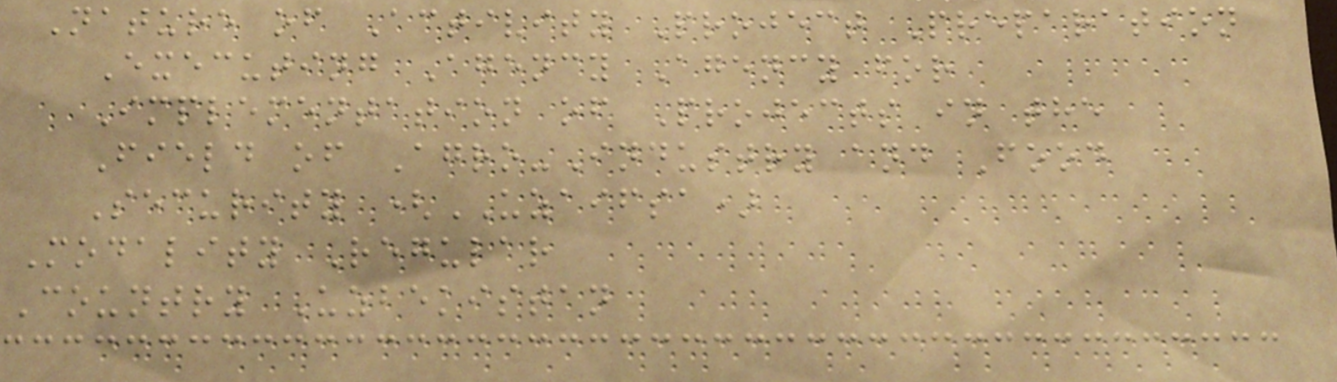Nature of Activity Project Preparation
Executing Agency Agency for
Implementation of Projects in the
Field of Agro-Industry and Food
Security (UZAIFSA)
Modality Regular
Country Uzbekistan
